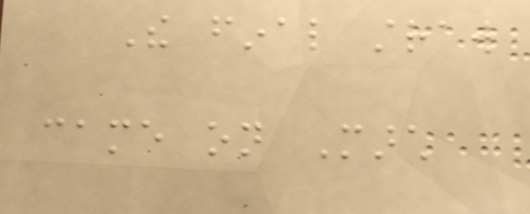The final straw
came on March
